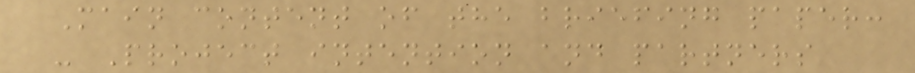Main content of the briefing paper:
- Project intention and partners
